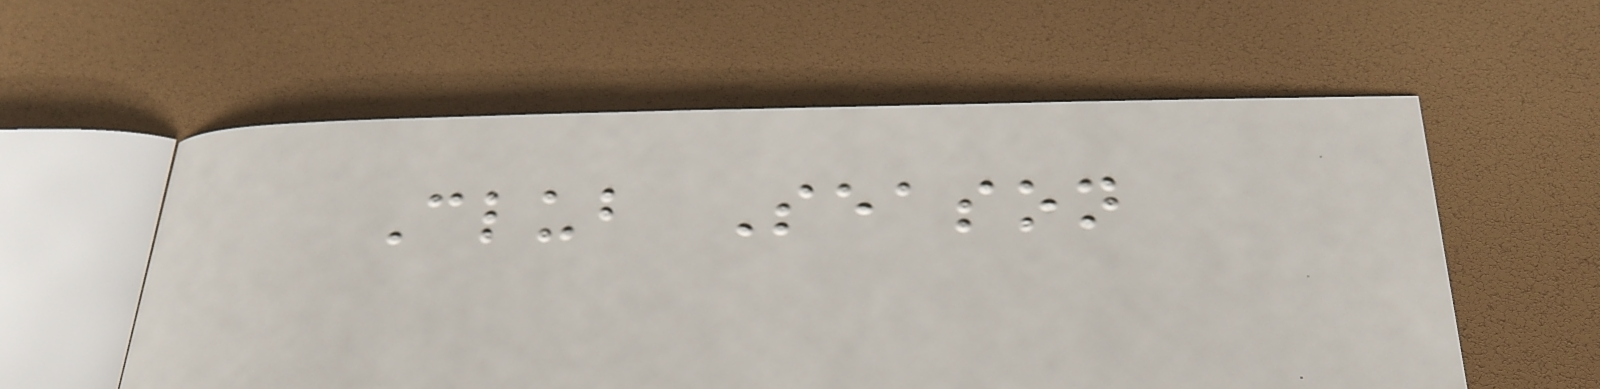Club Season
